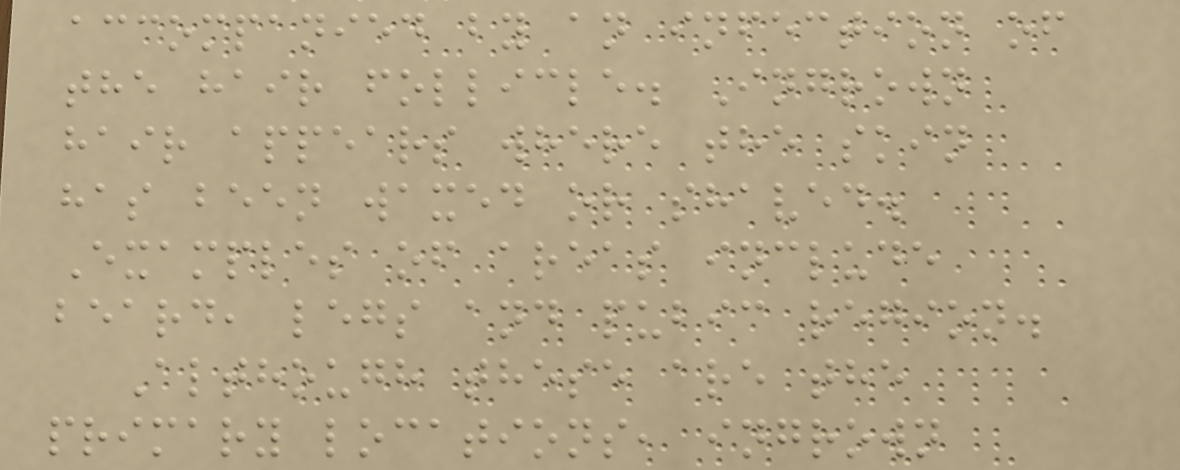accompanied by an infection of
the hair follicle. Ingrown
hair appears where the skin
has been waxed or shaved.
Examples of areas include
beard, legs and pubic region.
Although these are the
primary locations, ingrown
